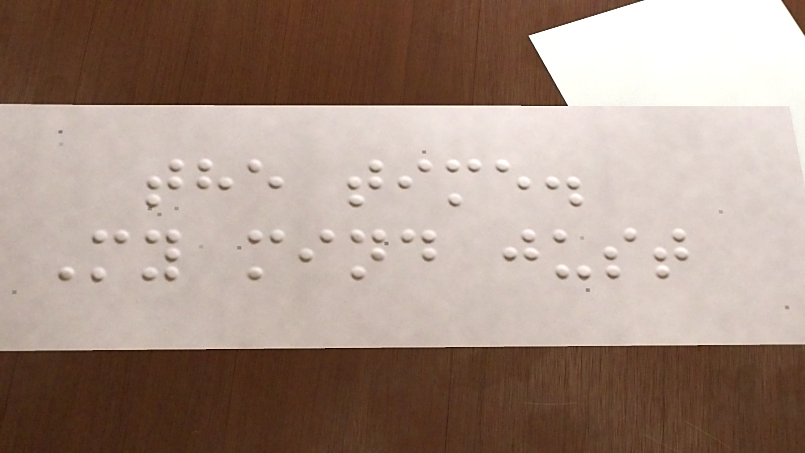the time.
My mind just
